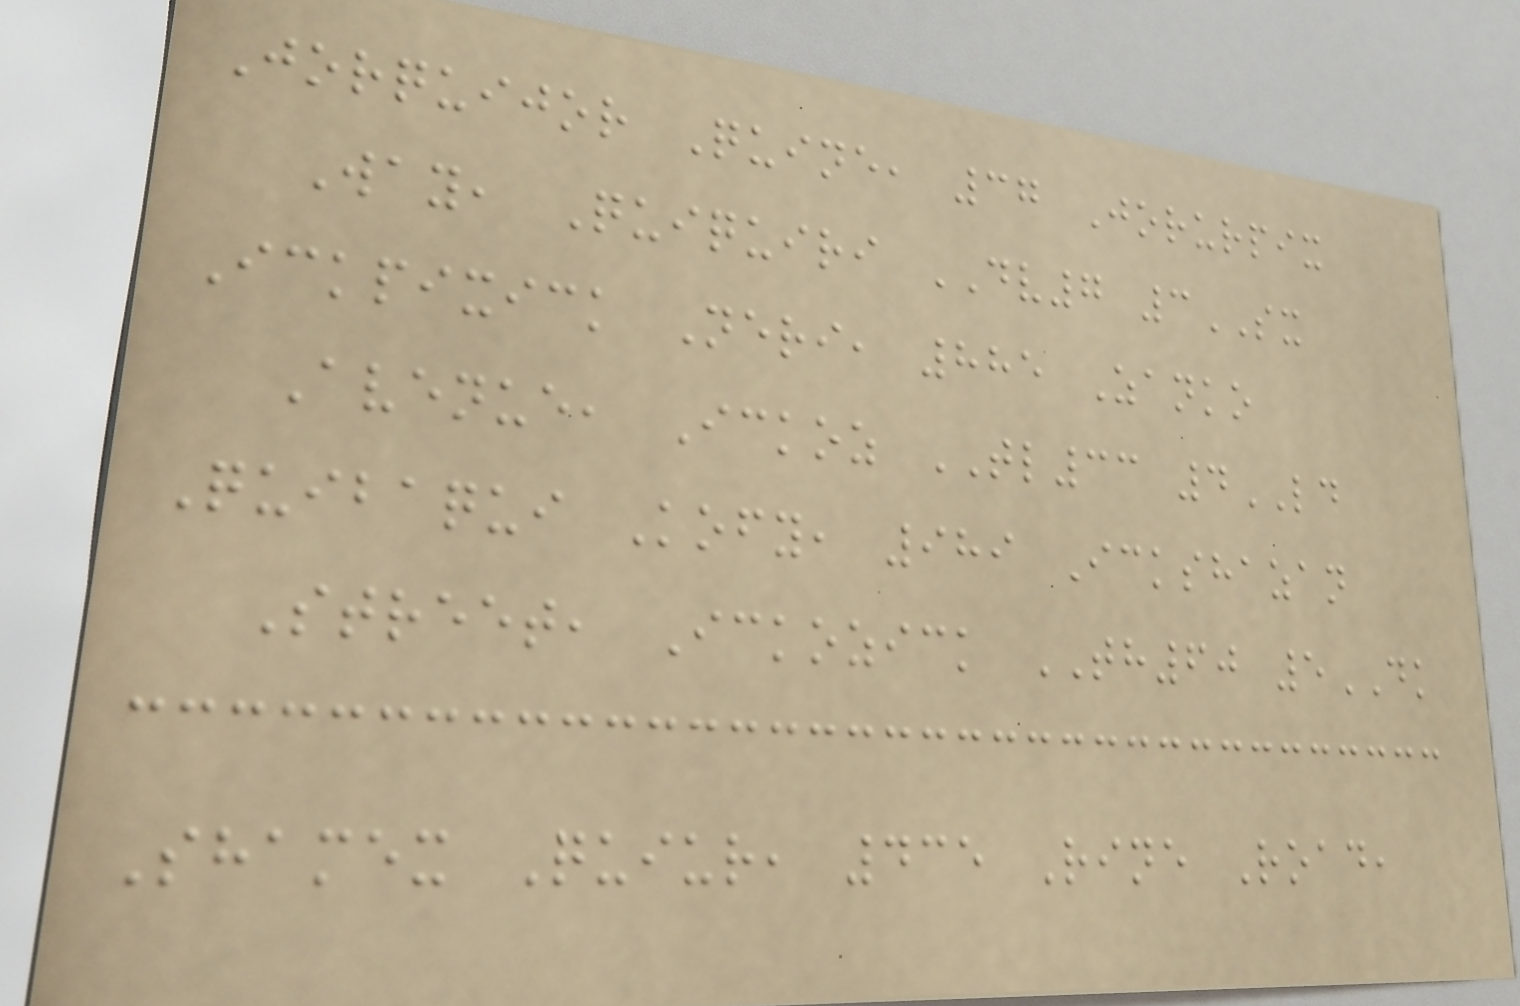Jorquijor Quine, 37 Jorurpix
Way, Quiquiri DV7 3SX
Ickpixick Neri, 885 Zanko
Avenue, Ickoz TL33 4LD
Quibaqui Kofy, 989 Ickshazan
Street, Ickozick TH60 5DK
Shamex Quiur, 435 Rine Road,
